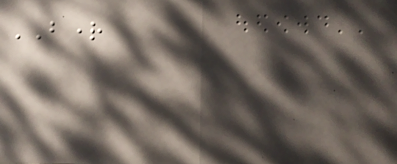BRIGHT
